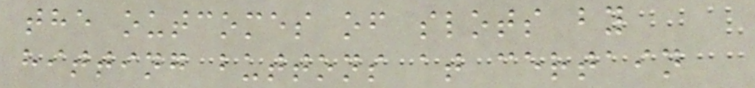the outcomes of slots by
hitting buttons at certain
